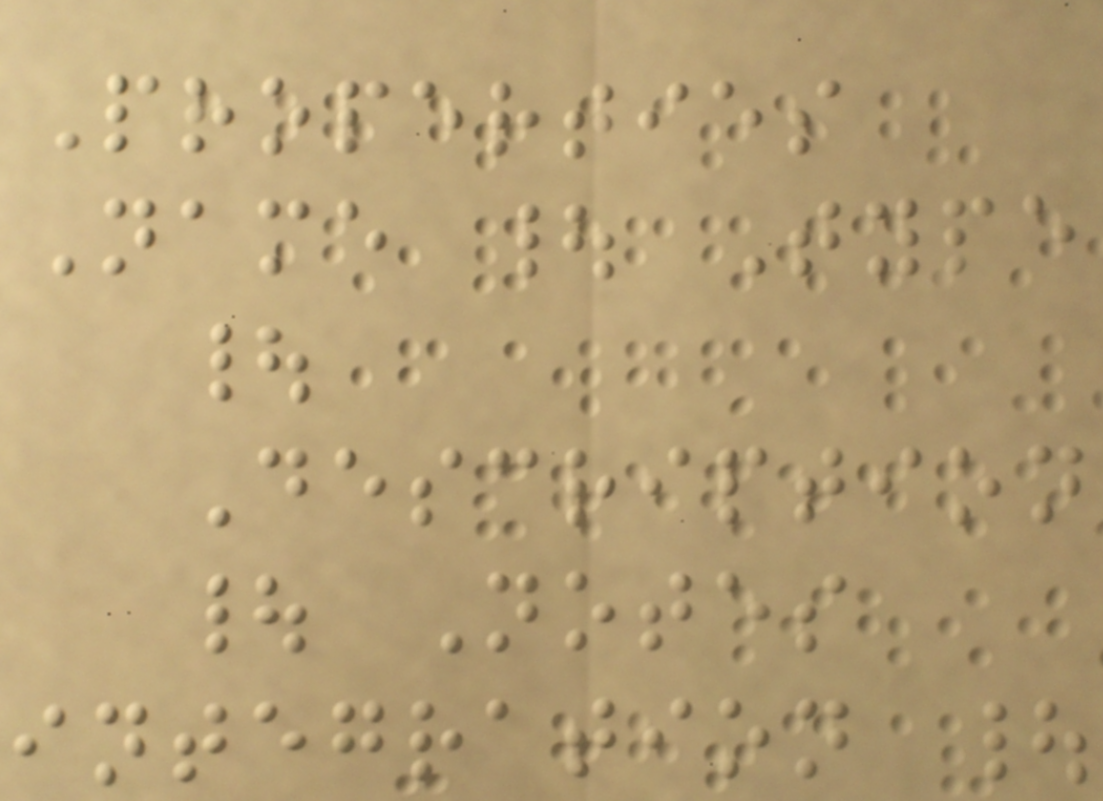Properties
Name | Type
|
Description
| Notes
integration |
